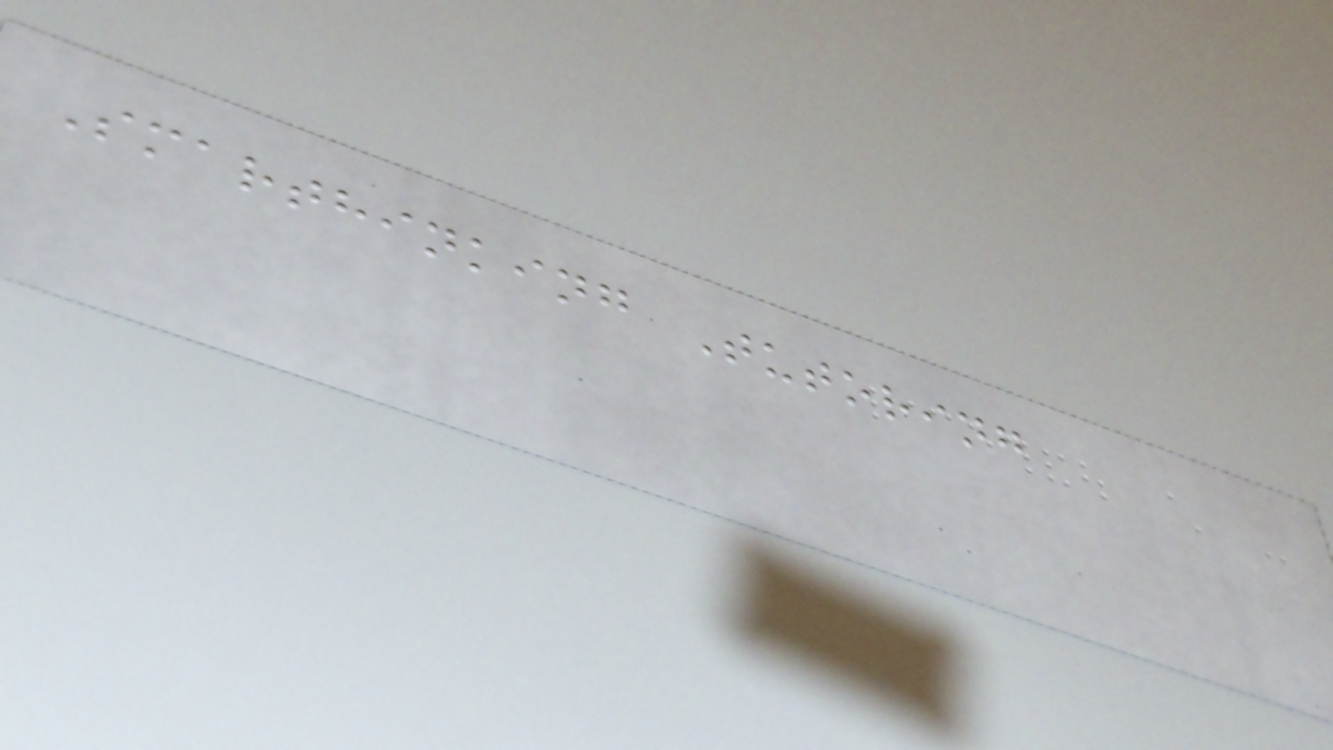Smarthinking Tutoring
